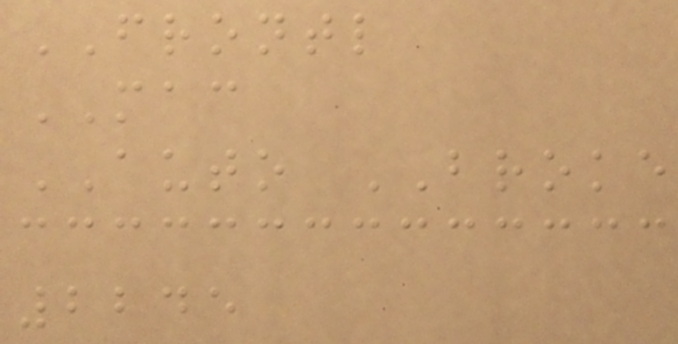FRONTL
MAC
AUTO BROKE
2245
